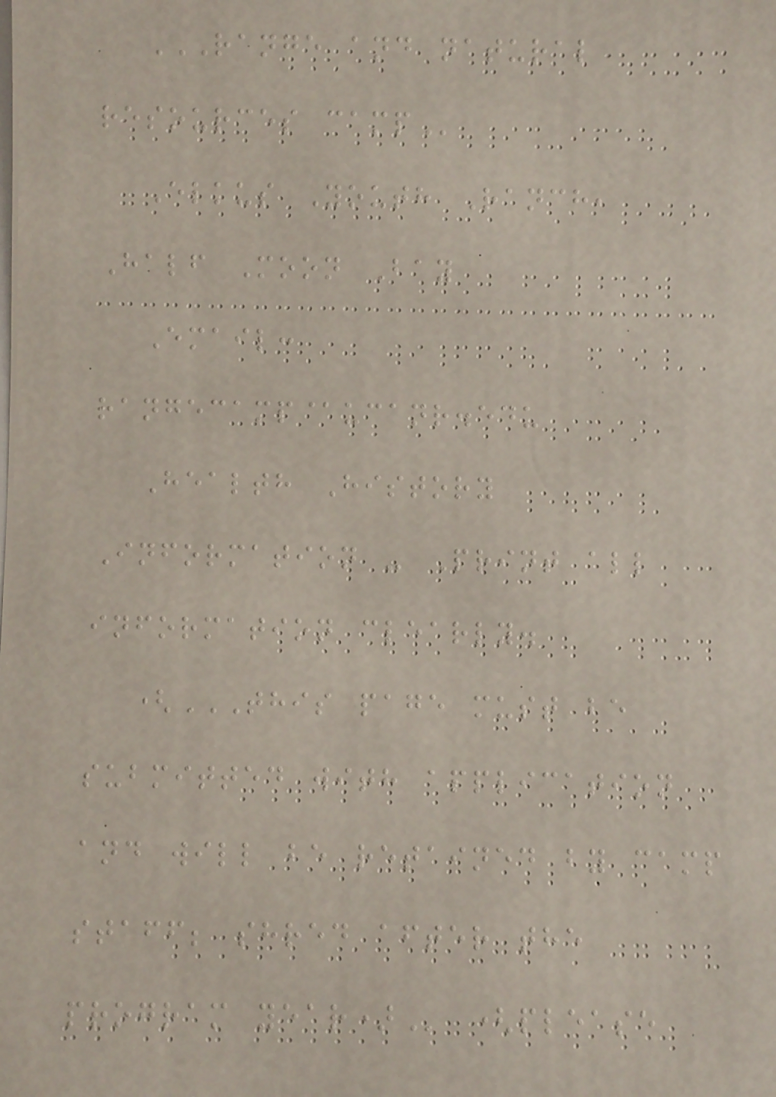RANGE AND NATURAL
RESOURCES CAMP
Elkus Youth Ranch,
Half Moon Bay
Email:
rangecamp@ucanr.edu
Health History
Information - Print all
information clearly.
(THIS PAGE MUST BE
SUBMITTED WITH APPLICATION
AND WILL BE RETAINED BY CAMP
STAFF; SHRED AFTER THE
PROGRAM YEAR) (please
